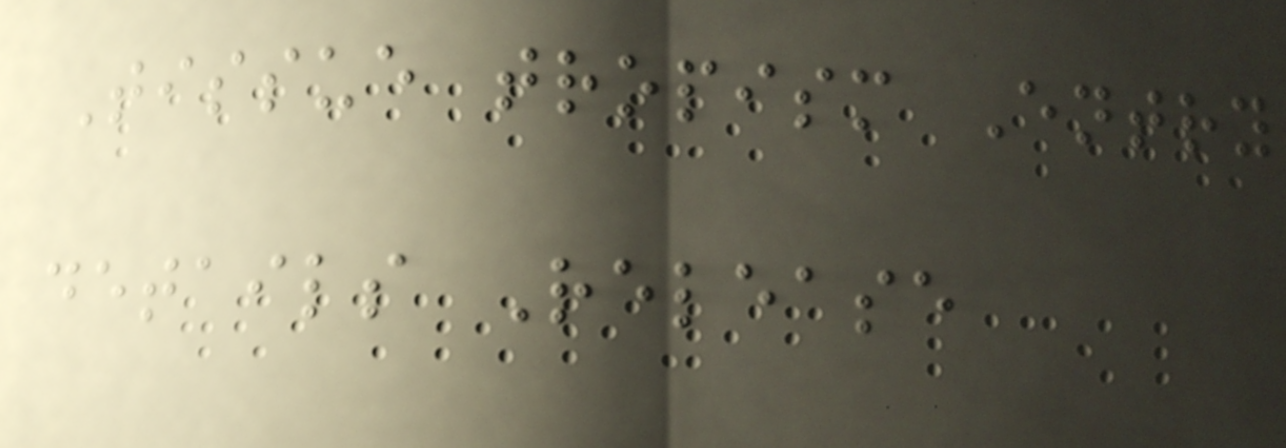Tissue tropism Entry
details Release
